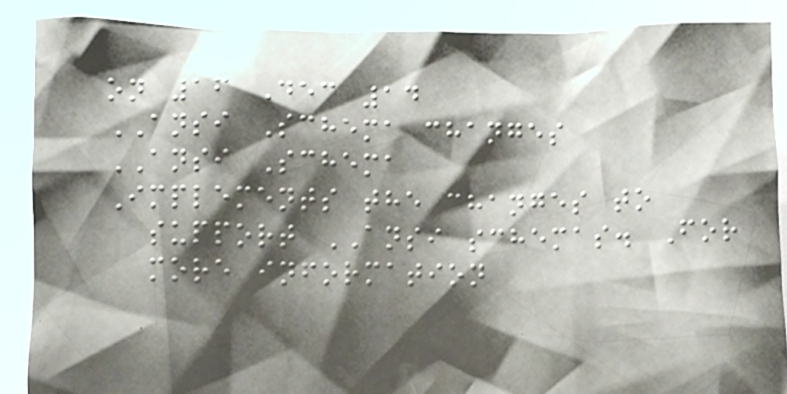on 16 Dec 14
ANSI Schema changes
ANSI Schema
Implements the changes to
support ANSI schemas. For
more information
